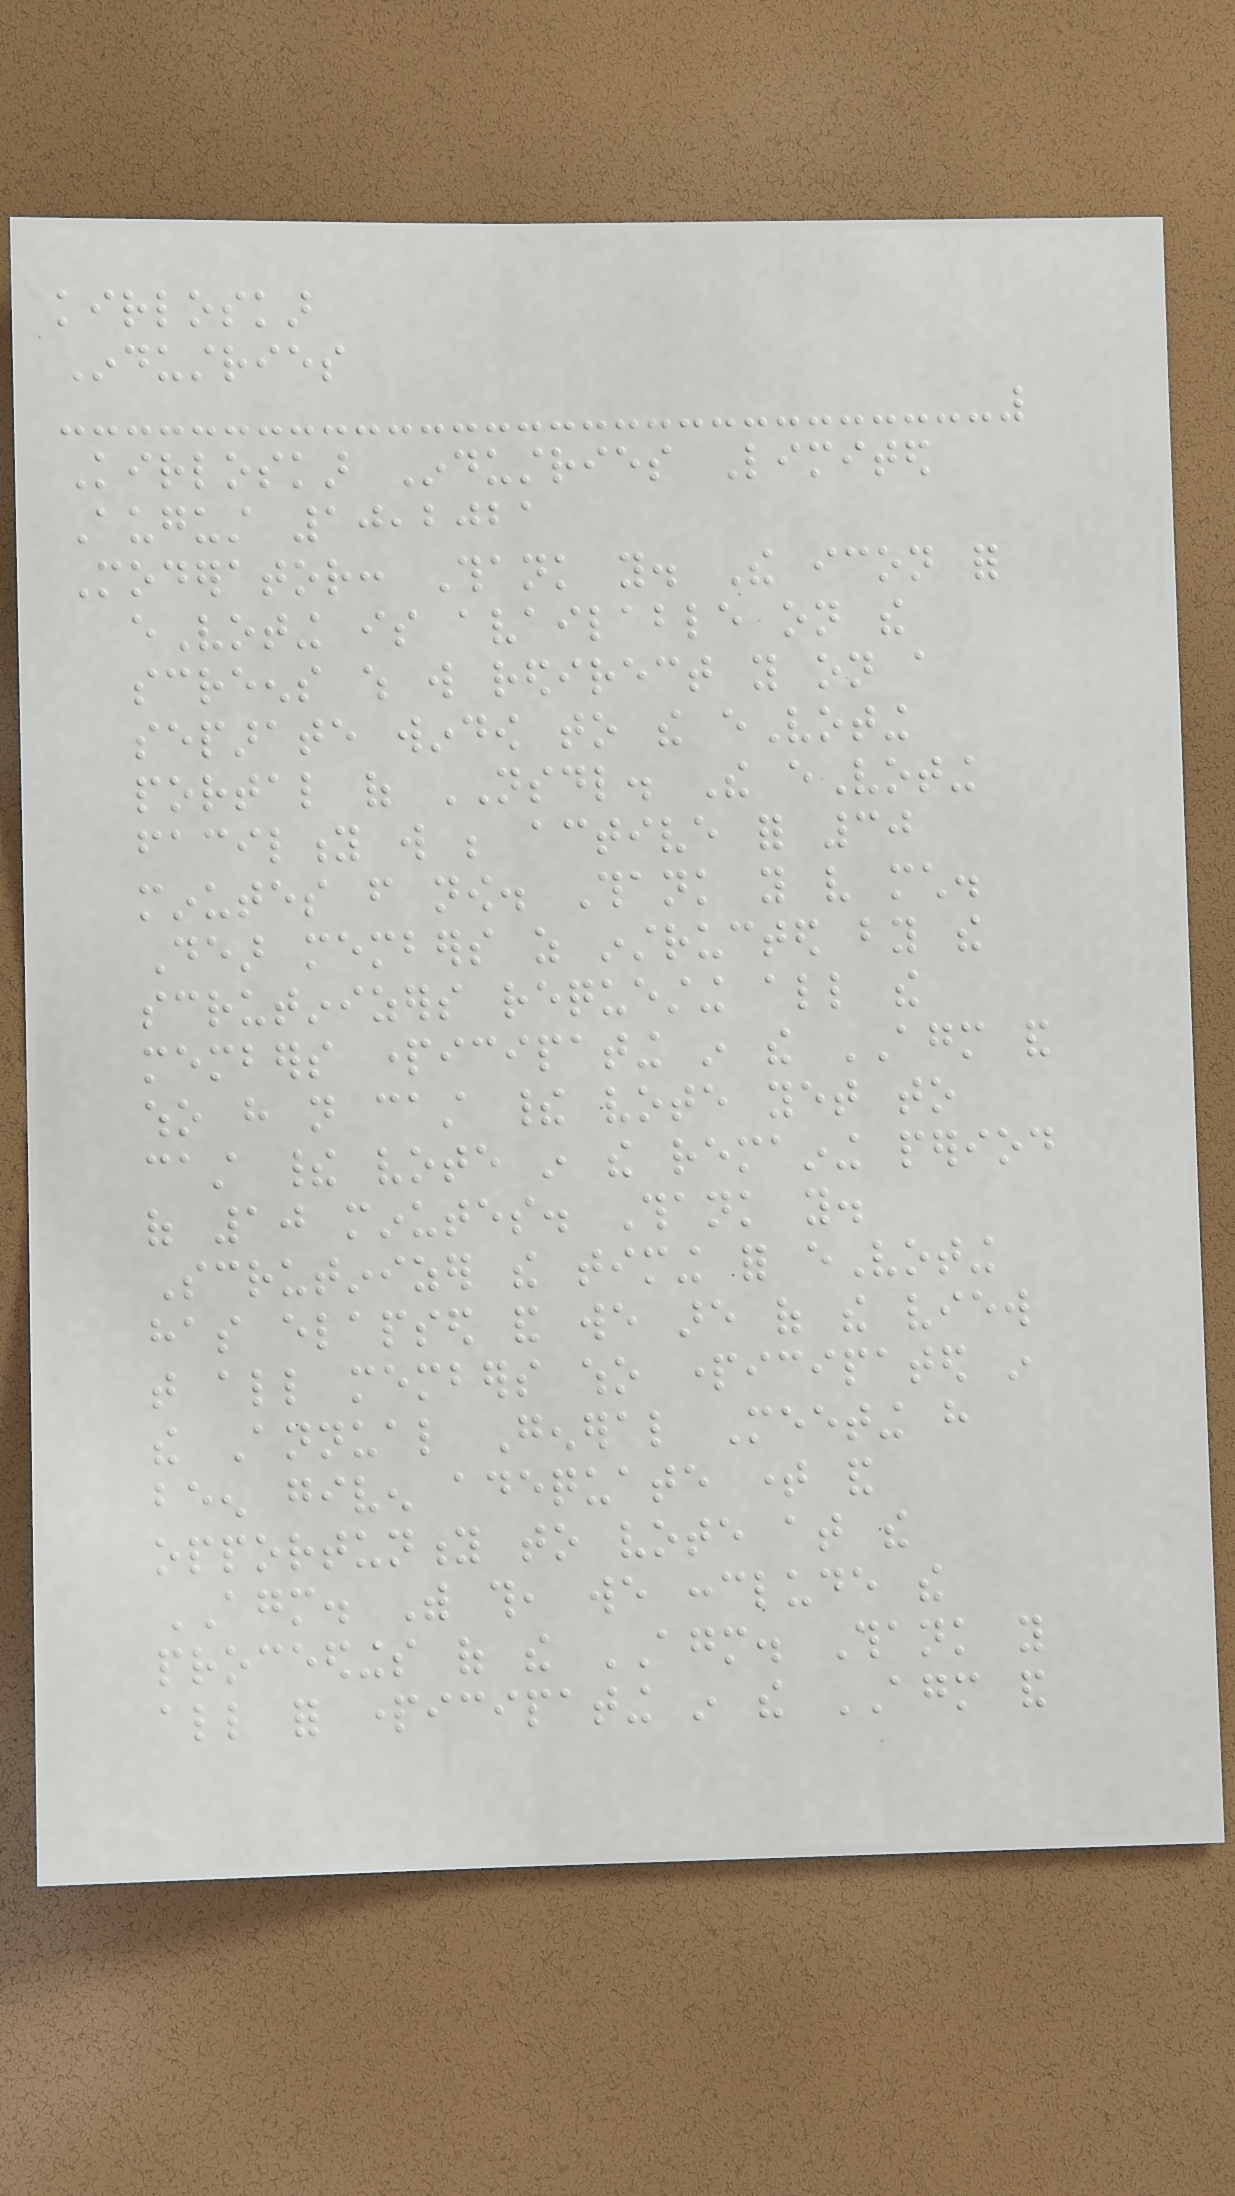kirloskar
Industries
Kirloskar Industries Limited
August 10,2021
Moderator: Thank you. The icon for
eVoting is available on the
screens which will redirect you on a
separate window to the eVoting
portal of NSDL. The eVoting
facility will be active for 30
minutes from now. Thank you very much.
Dear members as instructed by the
scrutinizers requesting all the
members participating in the AGM and
who have not cast their vote yet to
cast their vote in the remaining period
of 10 minutes. Thank you.
Scrutinizer the timing for eVoting
has elapsed and we are of the view
that all members who participated in
the Annual General Meeting have
been given adequate time and
opportunity to vote at the
AGM. With this, we conclude the
proceedings of the AGM. Thank you
all for participating in the AGM and
